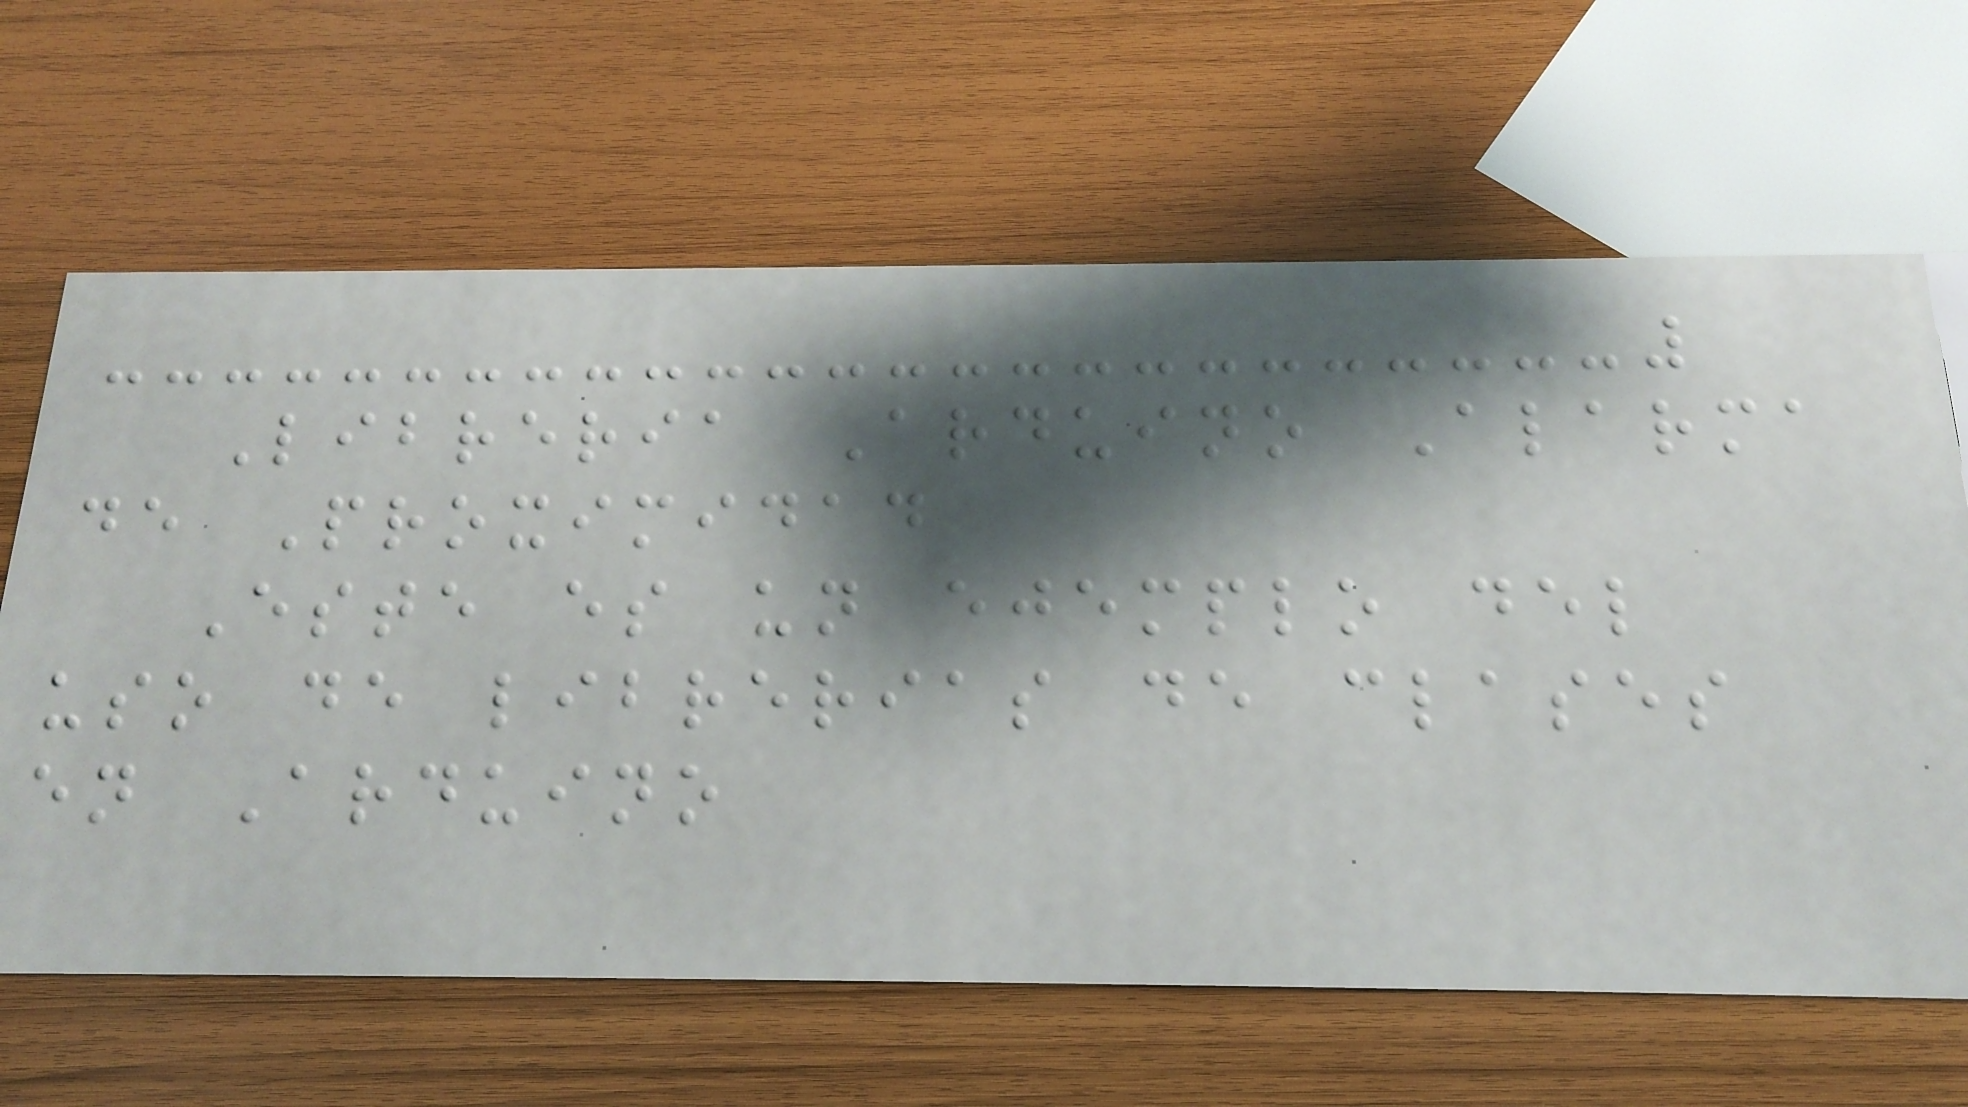Libreria Arduino Alarma
de Proximidad
Este es un ejemplo del
uso de librerias de clases
en Arduino
